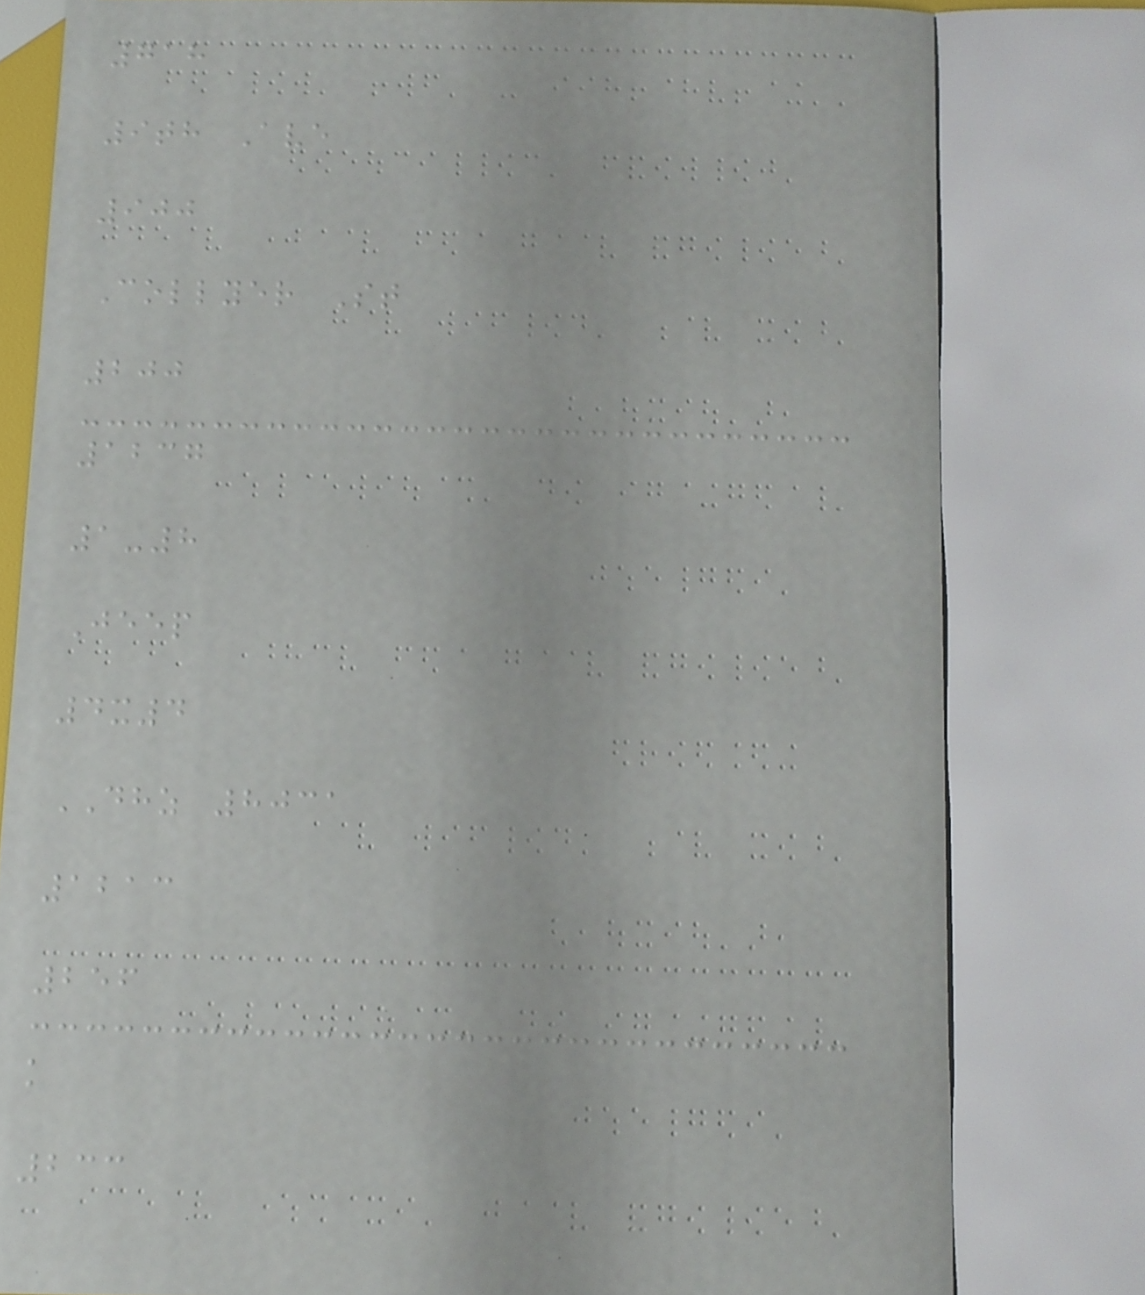718
9th Ave
900
Collyer St
200
1237
1-8
Jeep
4x4
DHZ 8031
1213
256
k
233
